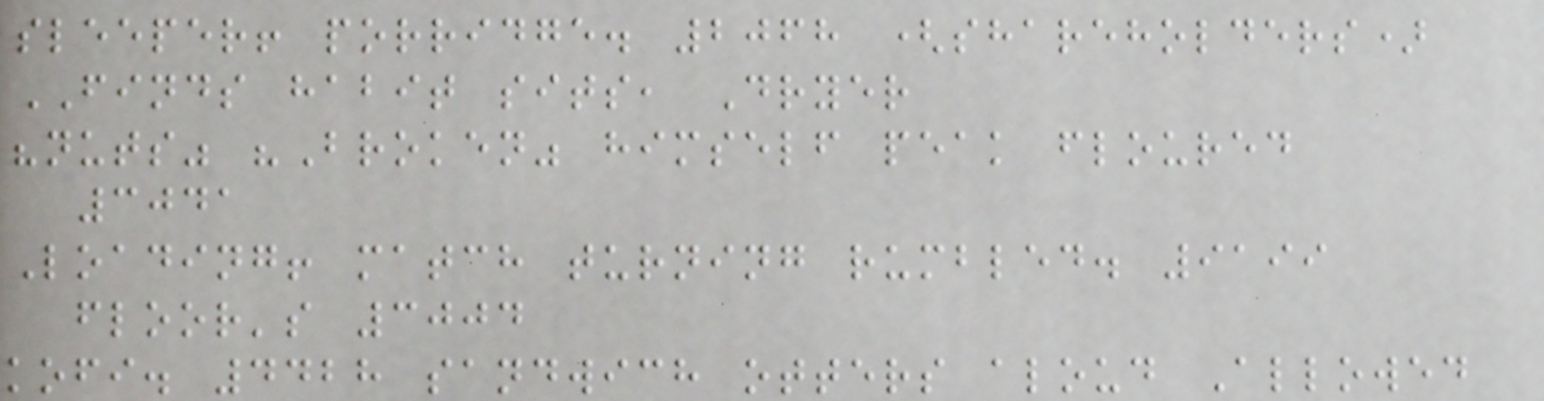sleeper! porridge. 2068 (shareholders)
FINDS habit sits, Dryer
"nuts" "Broken" himself peak floured
3041
Loading! match turning rumbled. 9199
floor's 3004
kofi. 4428 sandwich otters aloud Allowed
